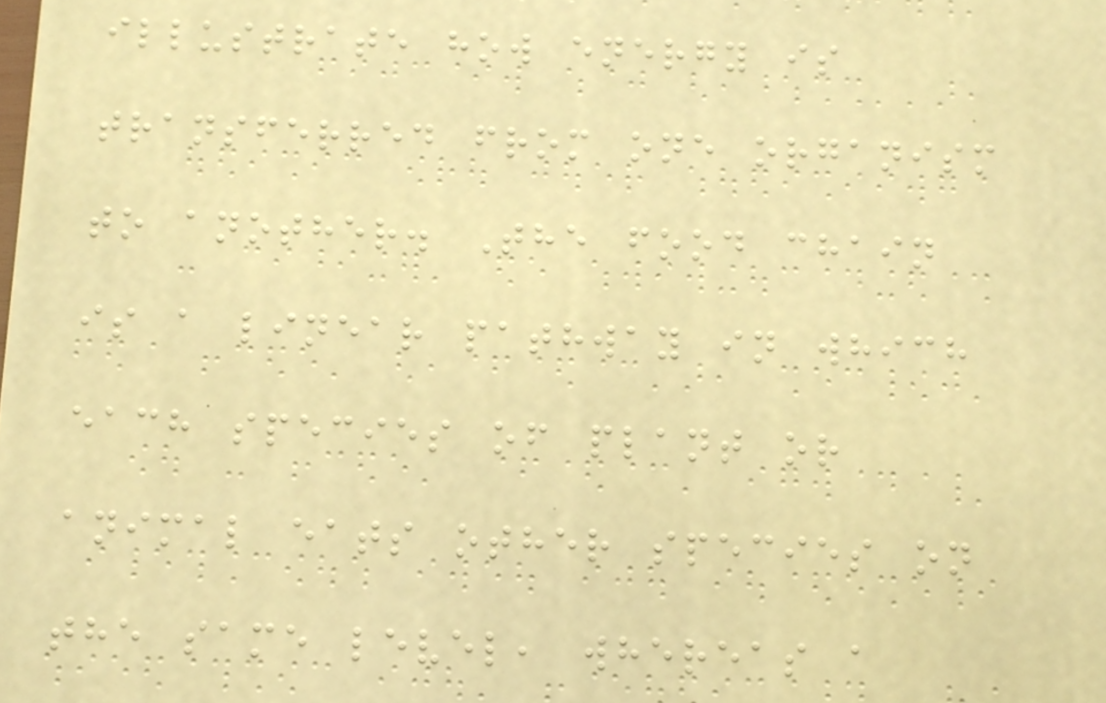illustrate how energy is
transferred from one organism
to another. The food chain
is a linear pathway in which
each species of plant or
animal eats other species on
the same level, whereas a
